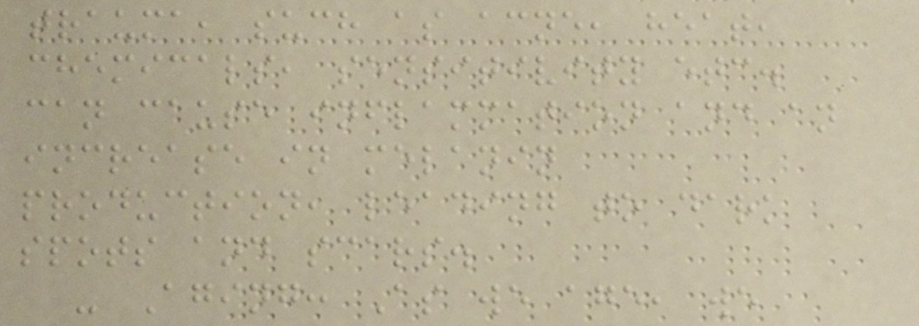trauma, such as acne, heat,
chemicals, sensitivity etc.
can cause inflammation and an
increase in melanin
production, leading to dark
spots and scars.
- Aging: As we age, we
